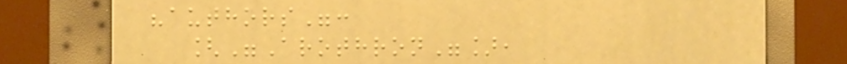"authors":
["Arothron"],
